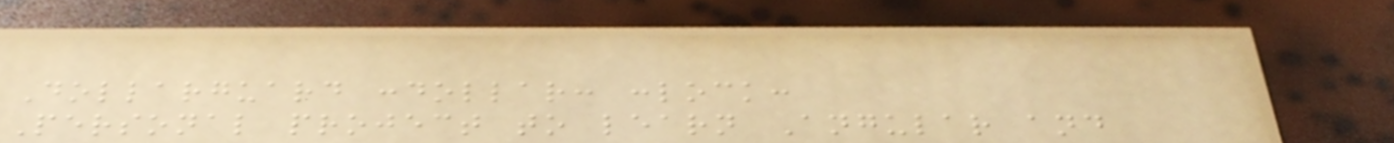Dollarguard :dollar: :lock:
Personal project to learn Angular and
